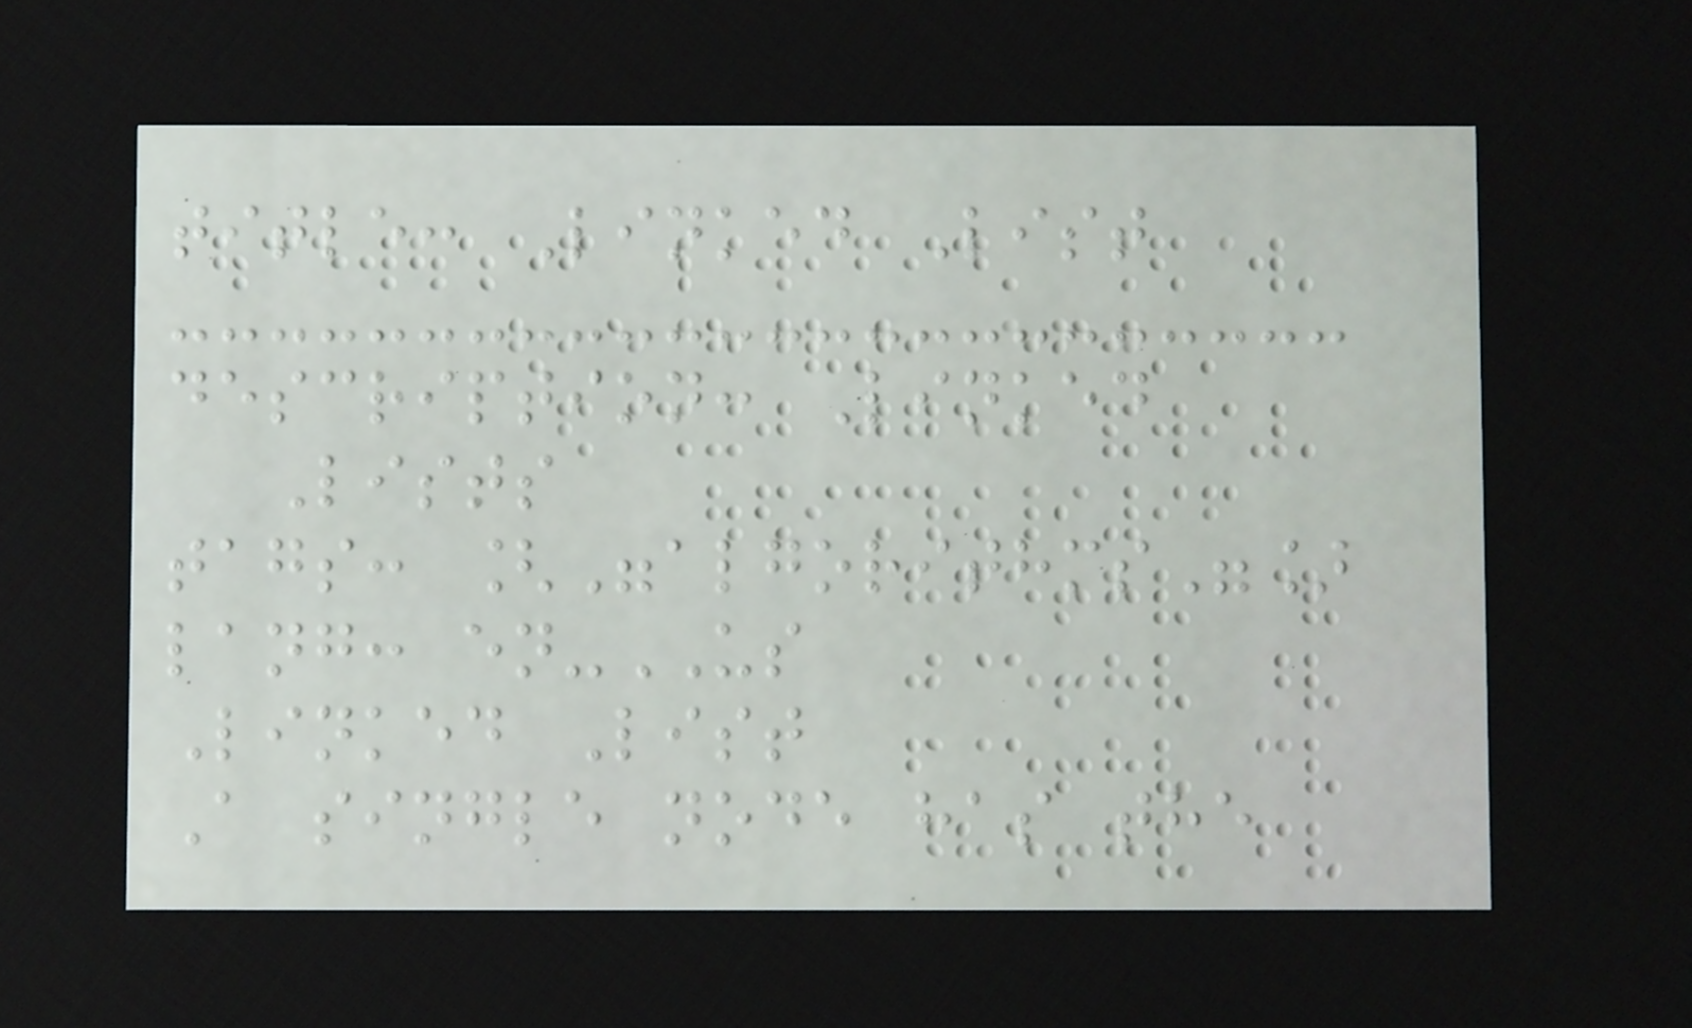title: Linked List
description: Linked
Lists
tags: ["algorithms"]
lang: en-US
Linked List
A single node has the
